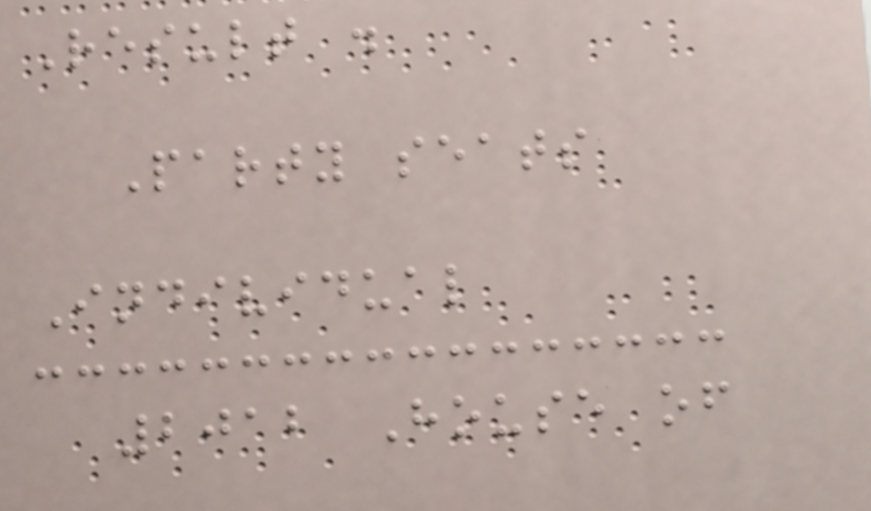Result .
Party seats
Individual
2012 House of
